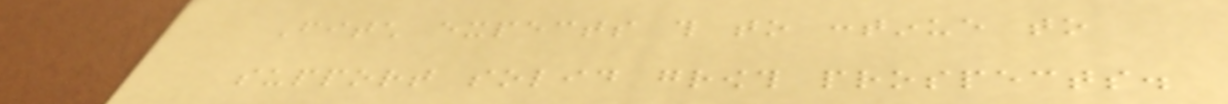Fitch expects this to continue to
support solid growth prospects.
